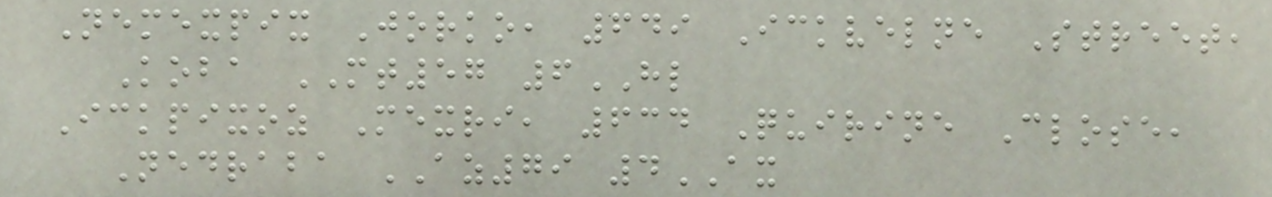Nemexpix Jorko, 649 Ickvelne Street,
Koba MT57 6HL
Ickpixoz Mexri, 634 Quirine Close,
Nedraba AZ79 4AX
